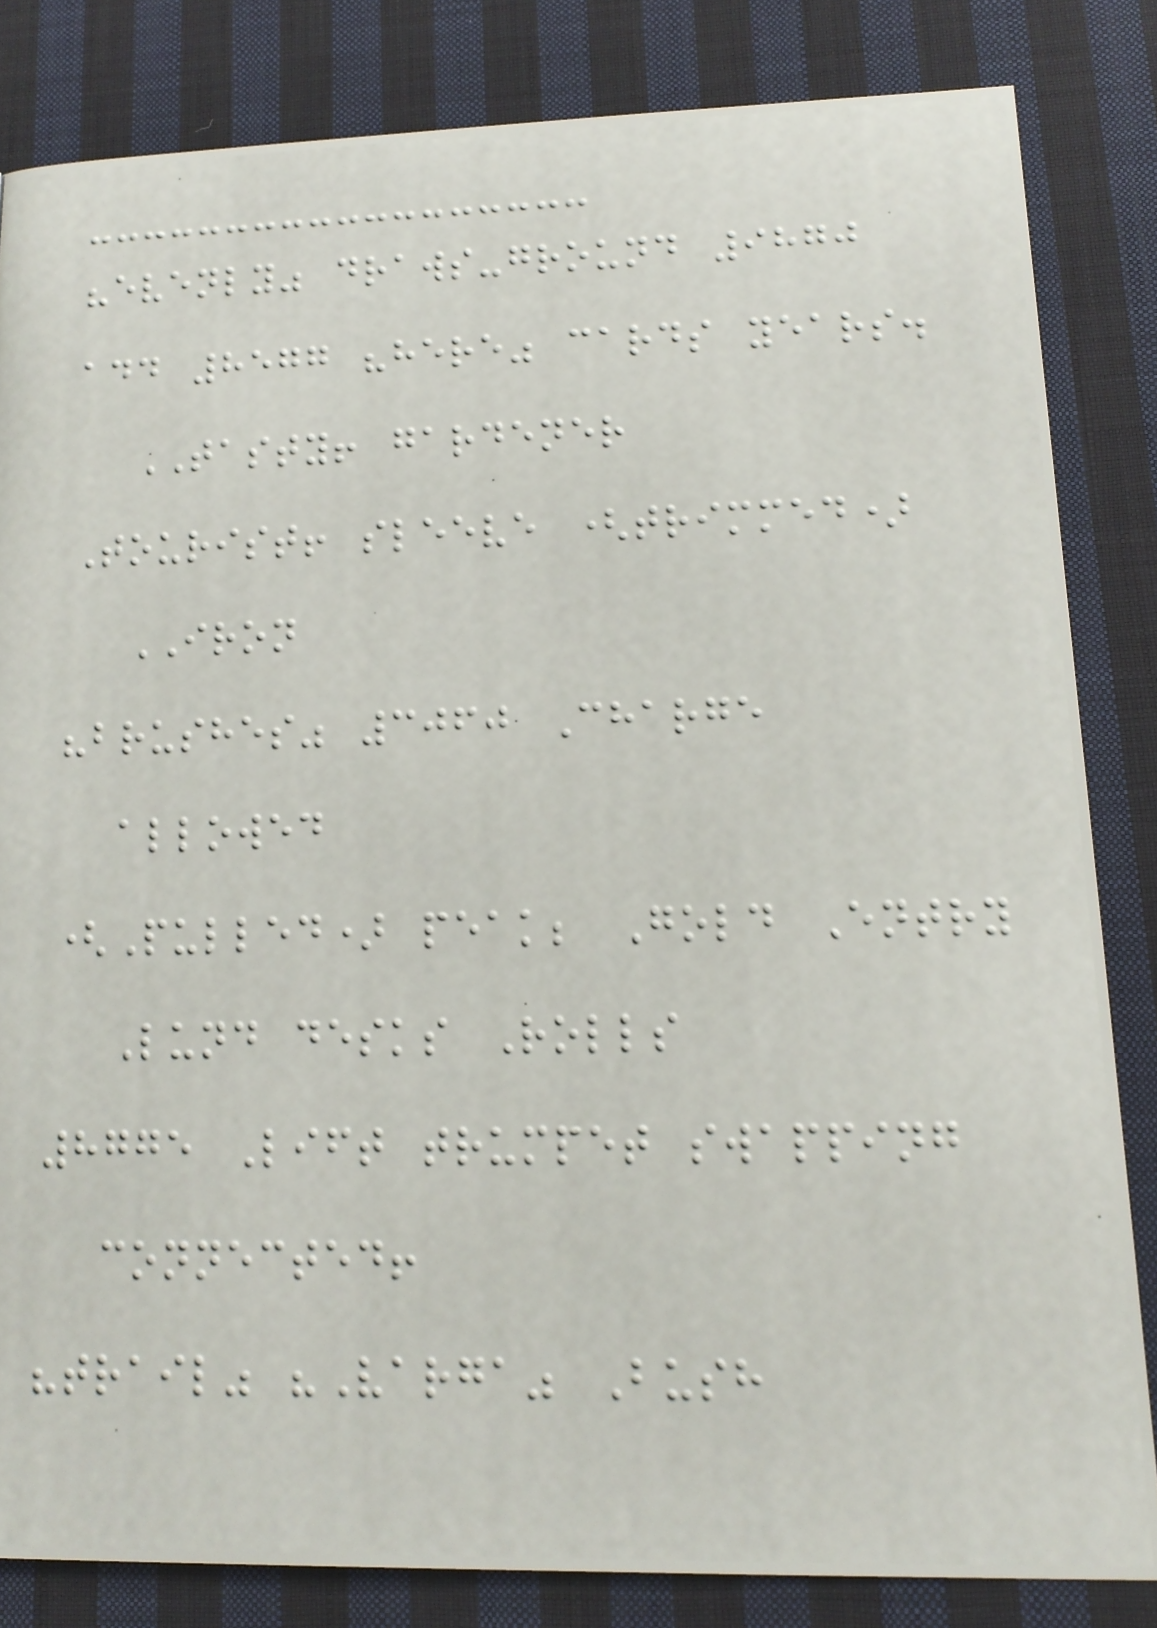"evenly" draws-ground 9870
add 8577 "here" cards years.
TASTY! gardener
Tourist! sleeve (trimmed)
IRON
"brushes" 3060 Charge
allowed
(Pulled) peak; Gold Entry
Lund desks Rolls
8775 Lift trumpet swapping
connected!
"trail" "Varga" Bush
